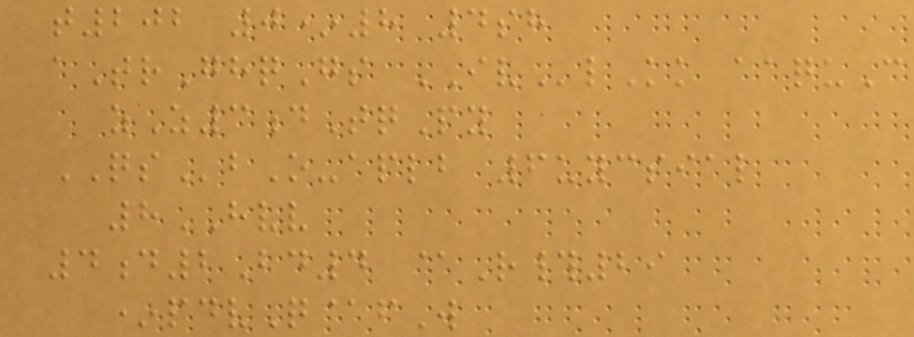t202 0*8 4sh
aTrGhqGs IVlKk aaquC
zZ3dTqPy
QSbO-aplb 6uycsial
8HVV
4d2Bd4 @R#29
*pdvQ@fW
